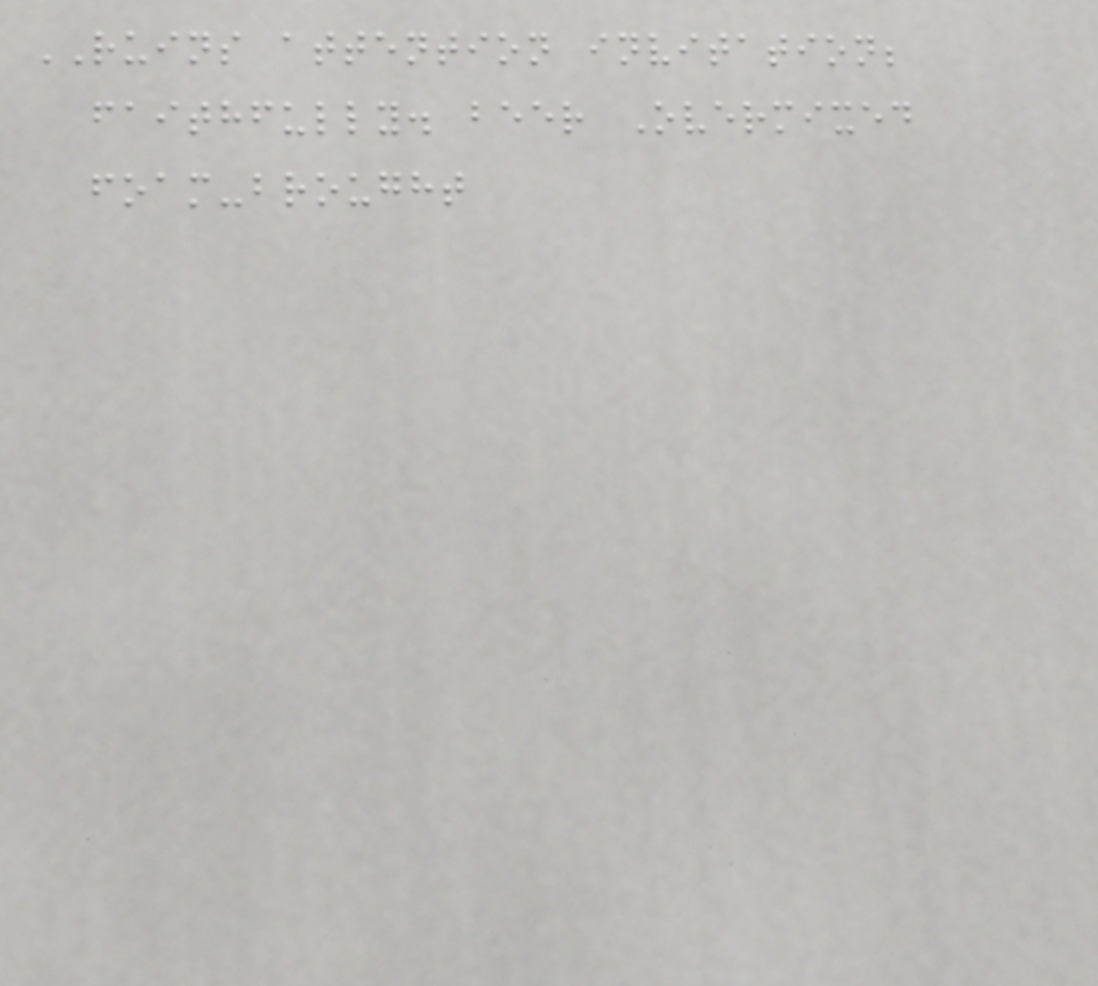RUINS attention invitation;
faithfully. beer Overmixed
foam-brought
